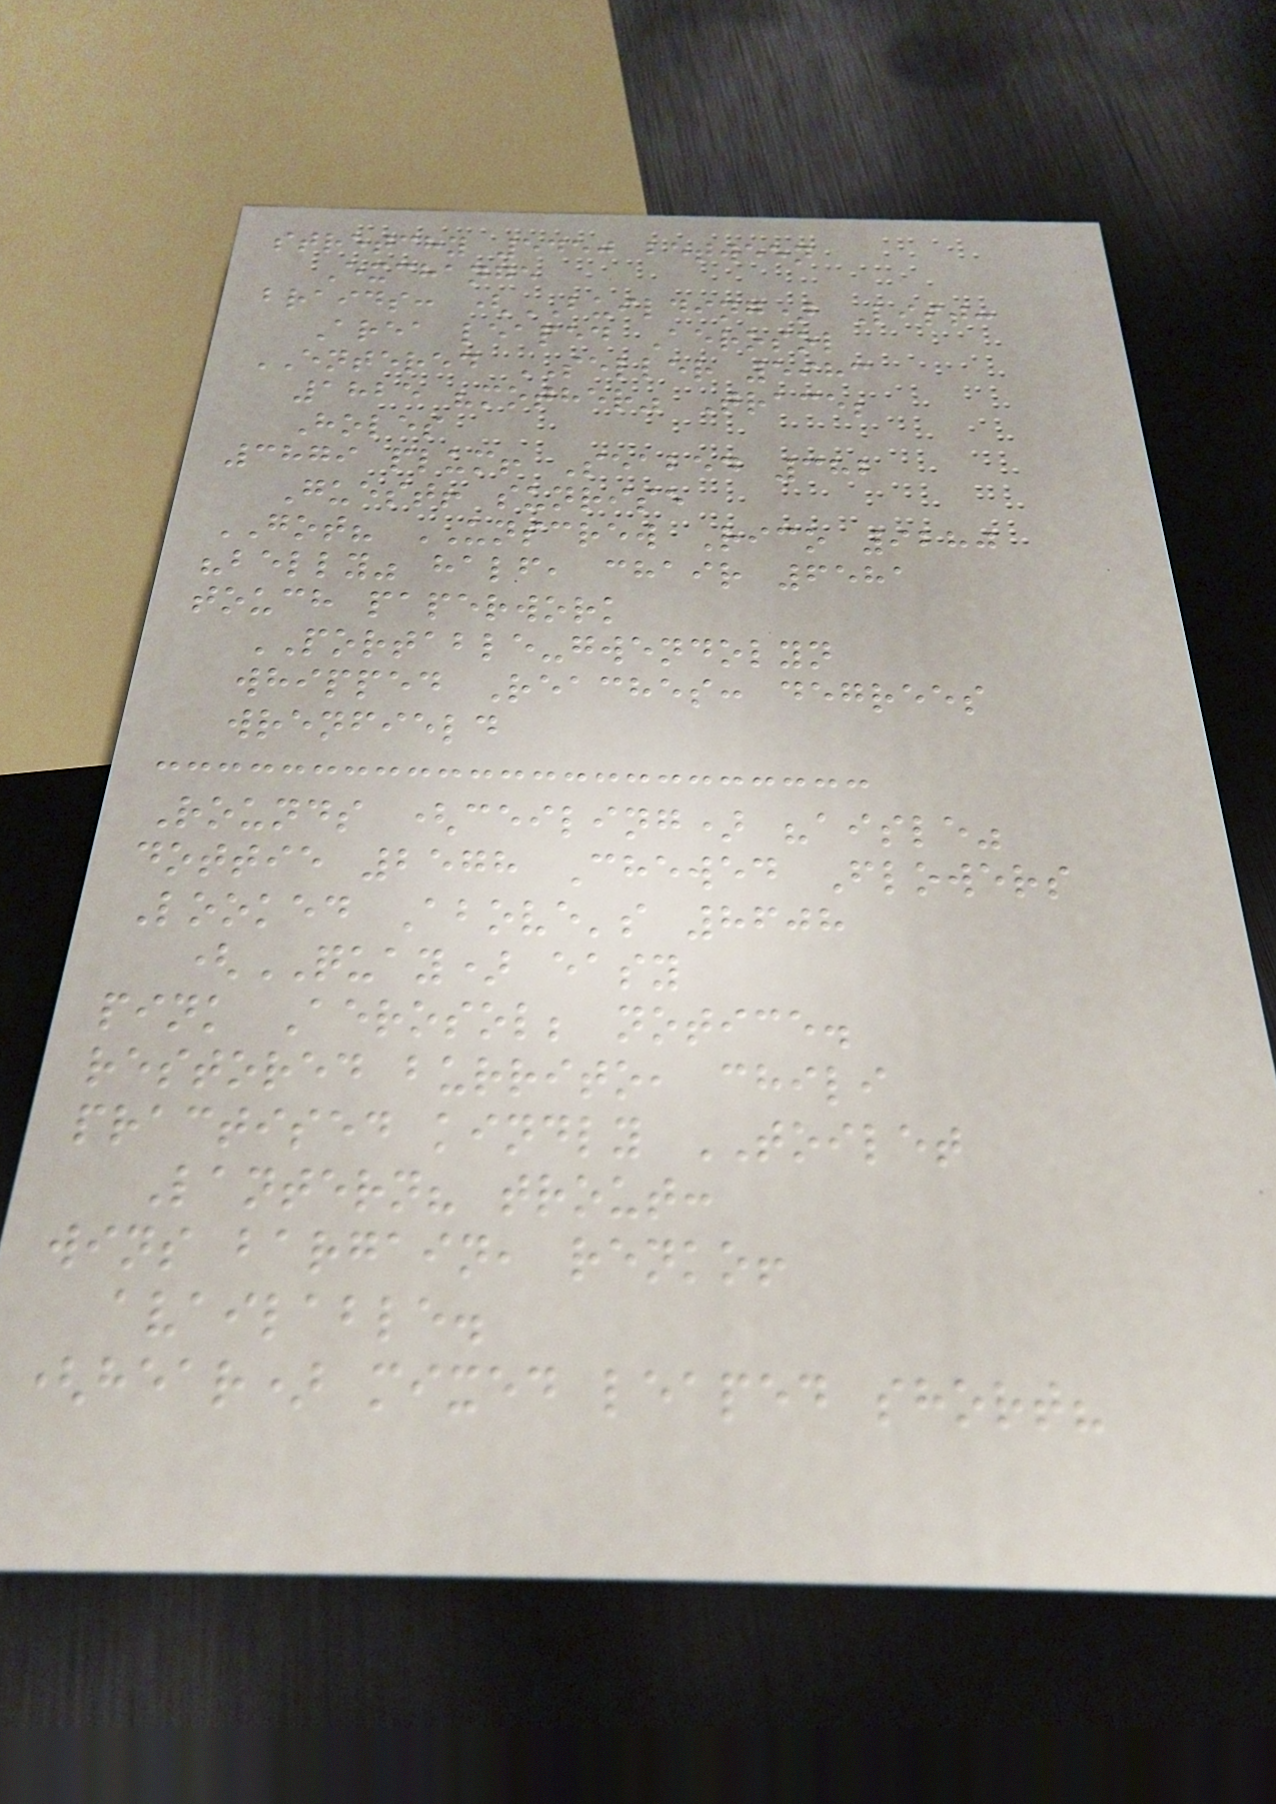stretchy 5450 between
Exchange
braids: (BUILDING) List:
Area leaped Aerosol
ENTERED SELLER 5983
1825 "mother" Trace;
Holes
3879 plum! Seabed 382
Guest! sunrise
GOT? UNSCREW Rico 9280
"belly" half, chair 6581
touch paperwork
PORTABLE-gwendolyn
whipped Reaches: degrees
wrenfield
Rounds (ceiling) "aisle"
dottie 2578 Chewed Flowers
Looked Above's 8608
(QUAY) easy
pink Aerosol; notice.
restored burrito, chili
practised kindly TOILET
Lantern? trout:
wins bargain, renko!
available.
(hear) mixed leaped short?
